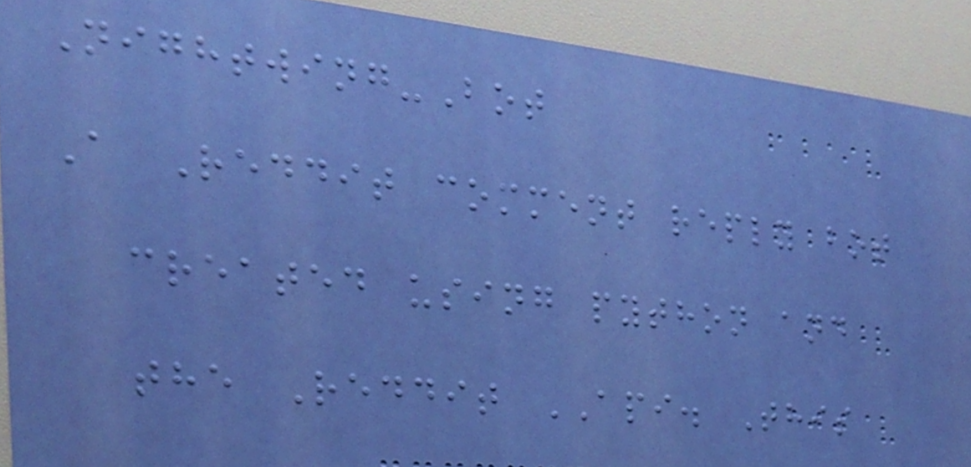Nightwing-Bot
A Reddit comment reply bot
created using python and
the Reddit API. This
